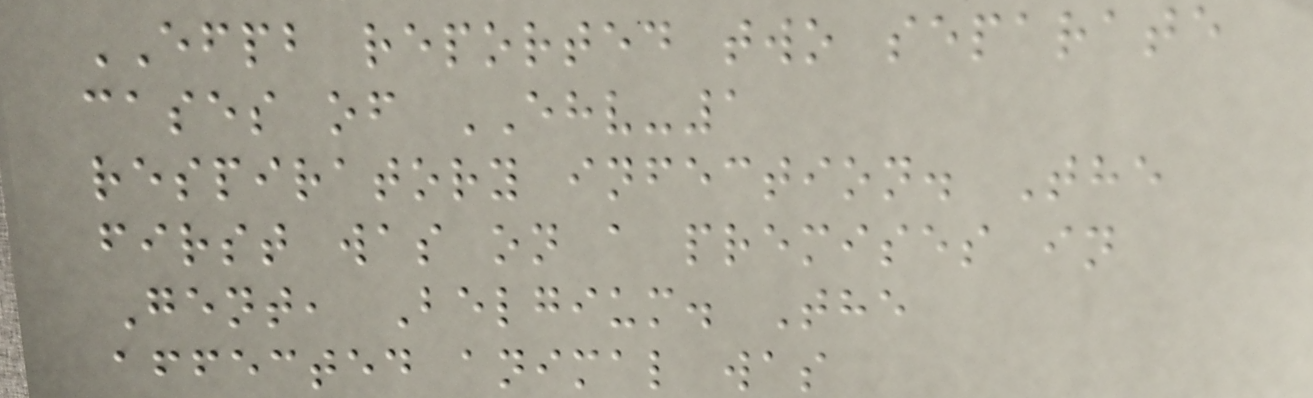EFPB reported two separate
cases of EHV-1
respiratory infection. The
first was on a premises in
Gent, Belgium. The
affected animal was
